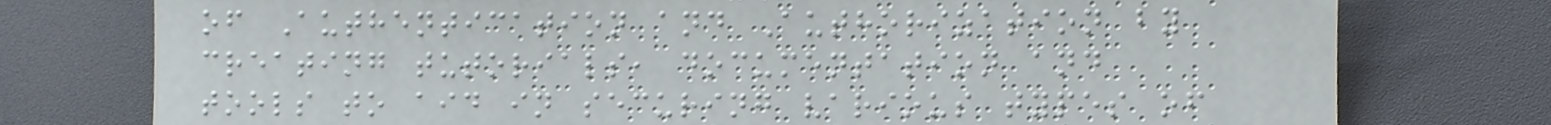of Authentication and Authorization by
creating tutorials, documentation and
tools to aid in securing various types of
